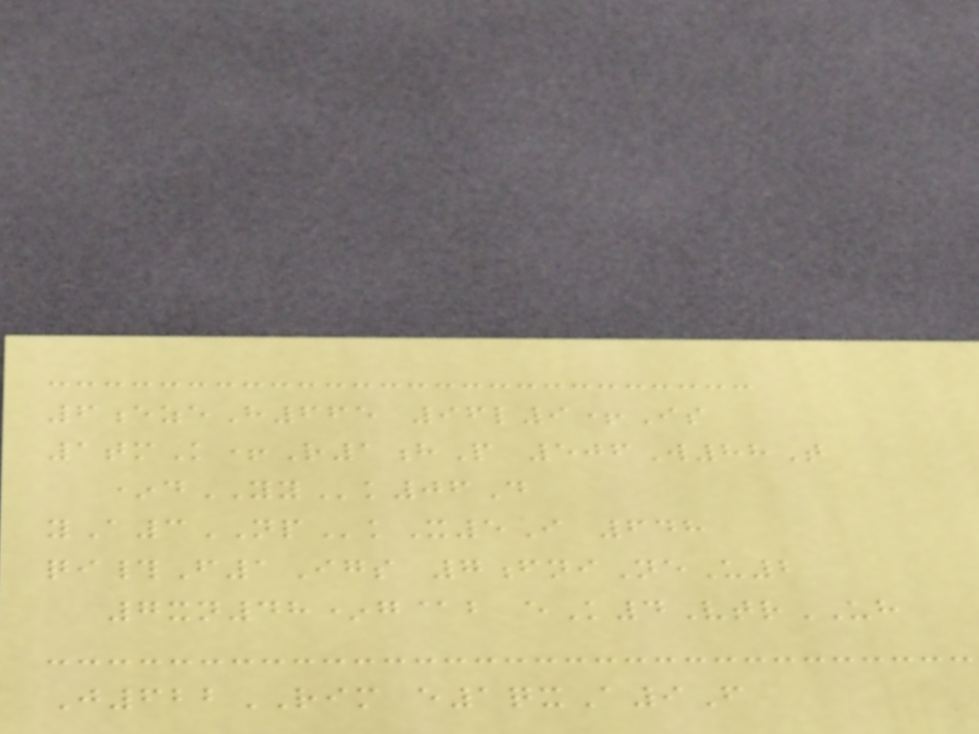6ezeH665 96l9+Is
1tmK+R1hP 506W88T
*dYYk06D
yA3NPkX5I 648
qi#F1Igs 7fniNeU2
7xn48*g@b eK4VtrUH
J622RIM e1qxA9F
